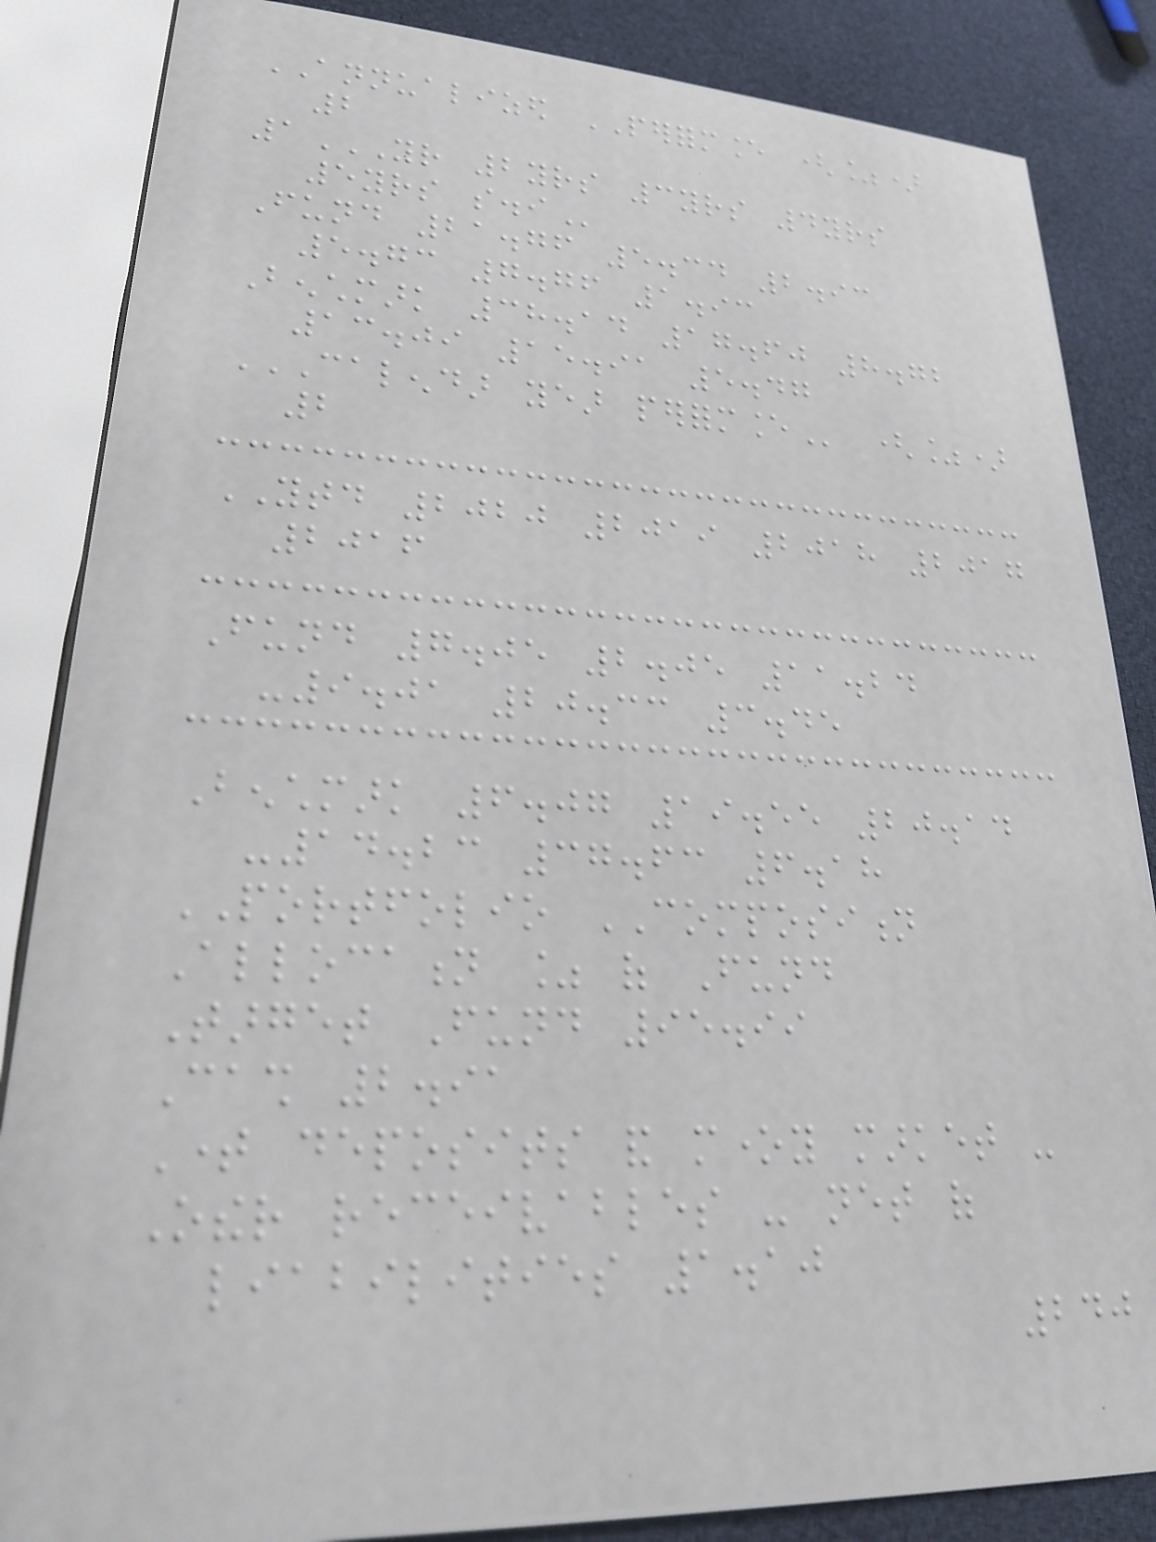ANNUALIZED PERFORMANCE (%)
2
1YR 2YRS 3YRS 4YRS
5YRS S.I
Fund 21.76 5.34 2.93
5.73 7.76 1.93
Benchmark 38.14 17.60 8.72
13.09 15.91 5.47
CALENDAR YEAR PERFORMANCE (%)
2
YTD 2020 2019 2018 2017
2016
Fund 7.05 2.05 11.24
-9.01 20.33 3.45
Benchmark 6.07 19.55 20.14
-14.23 37.63 6.18
PORTFOLIO COMPOSITION
Allocation % of Fund
Target Fund 95.99
Cash 2.91
Time deposits and money market -
Other receivables - net of
liabilities 1.10
240
